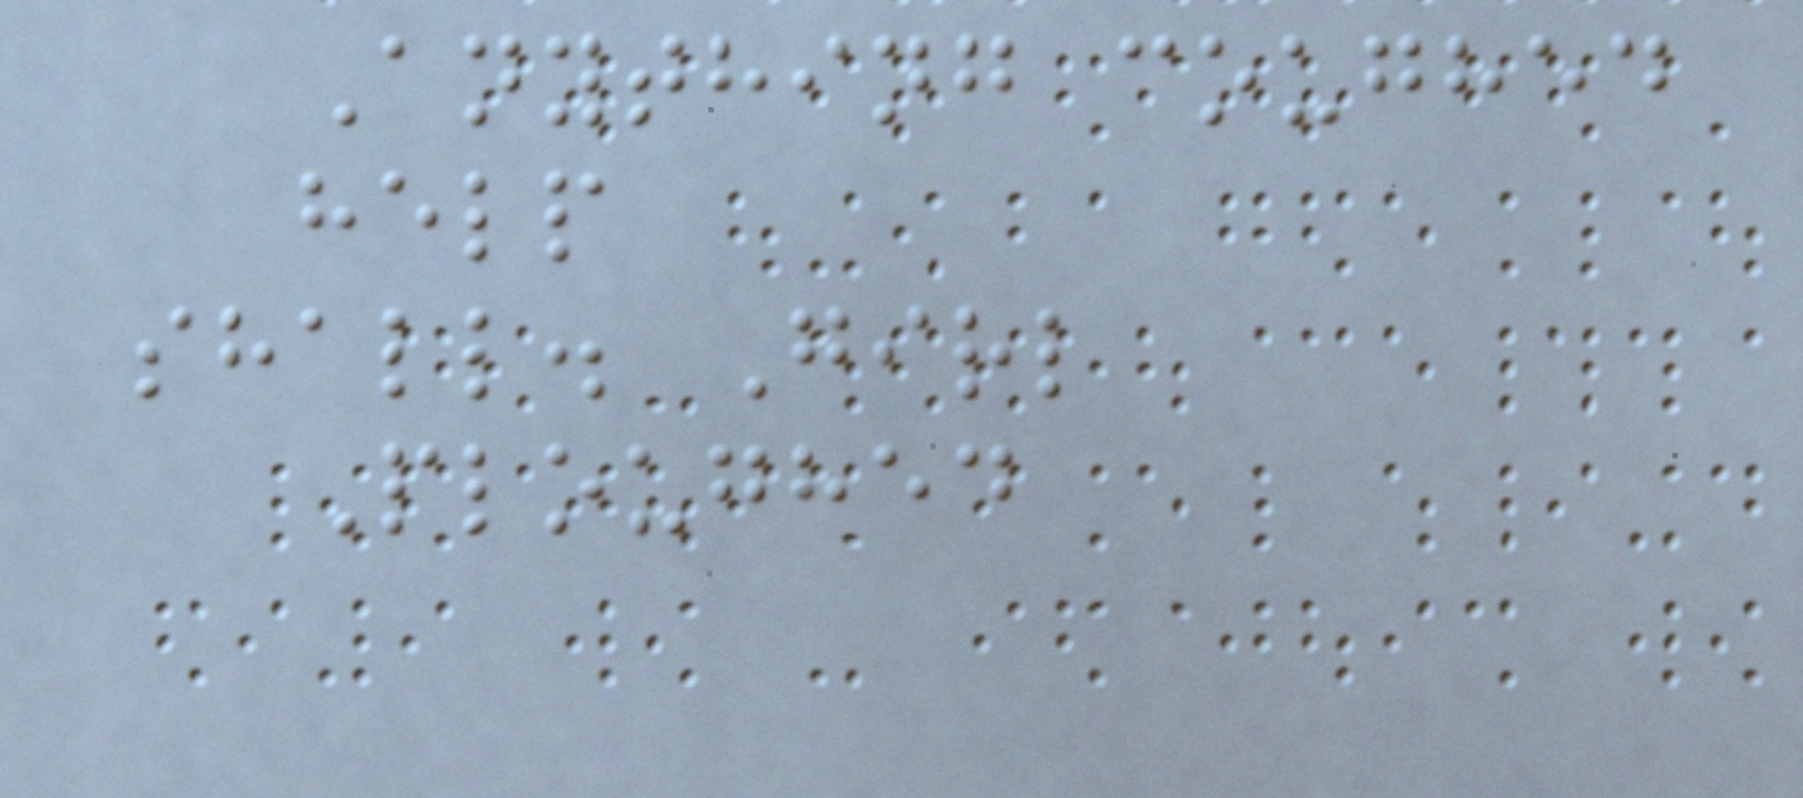Anything coughed
help
shall. Girl
Ploughed
